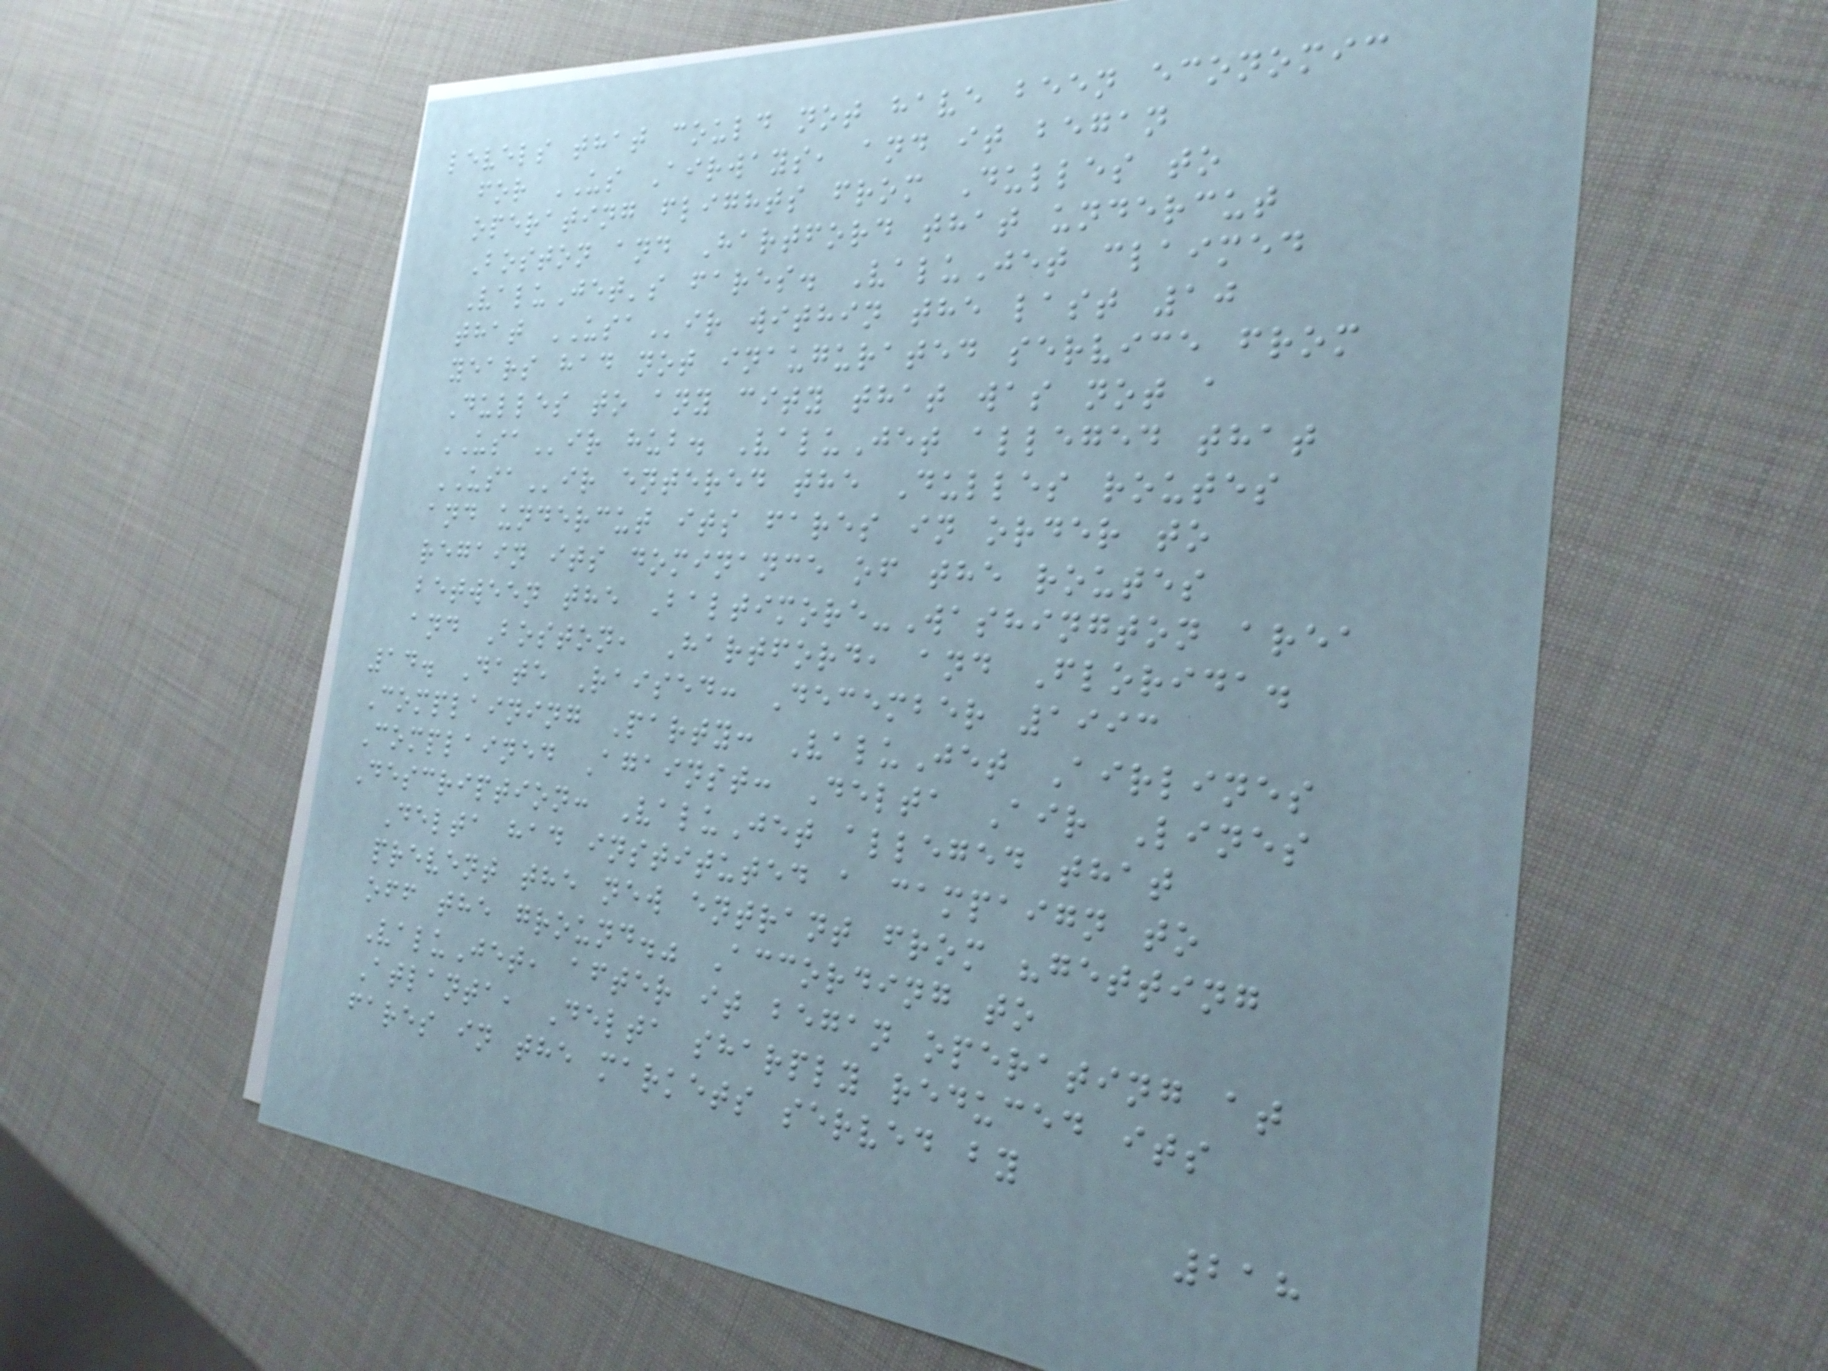levels that could not have been economic
for US Airways, and it began
operating flights from Dulles to
Boston and Hartford that undercut
ValuJet's fares. ValuJet claimed
that USAir within the last 10
years had not inaugurated service from
Dulles to any city that was not a
USAir hub. ValuJet alleged that
USAir entered the Dulles routes
and undercut its fares in order to
regain its dominance of the routes
between the Baltimore-Washington area
and Boston, Hartford, and Florida.
14. Date Raised: December 1993
Complaining Party: ValuJet Airlines
Complained Against: Delta Air Lines
Description: ValuJet alleged that
Delta had instituted a campaign to
prevent the new entrant from "getting
off the ground." According to
ValuJet, after it began operating at
Atlanta, Delta sharply reduced its
fares in the markets served by
218
